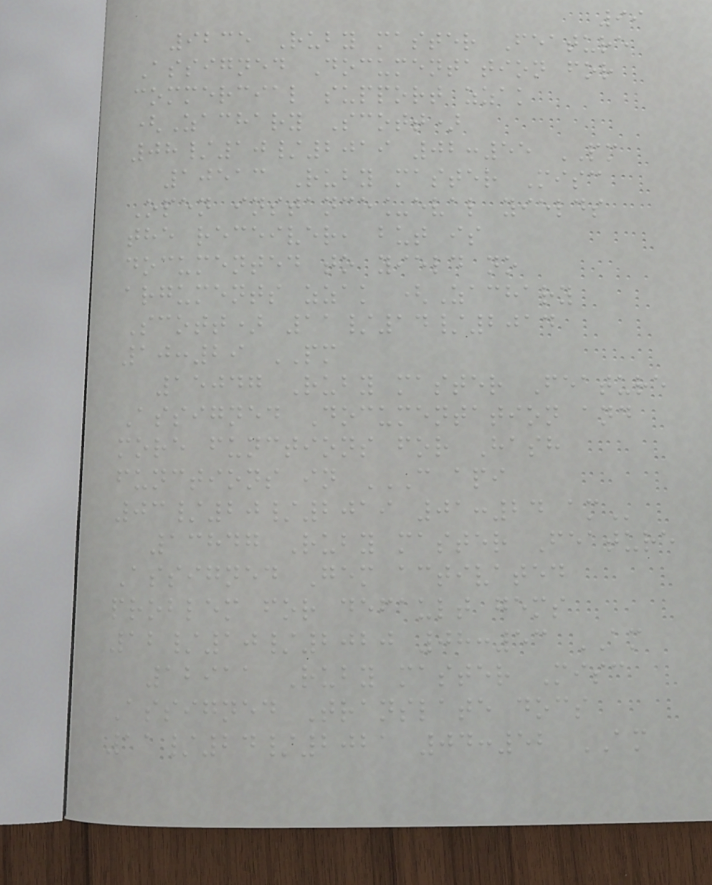99
9235 Ruby master Feature
Assigned Documentation for
commercial support zzak
(Zachary Scott)
08/10/2019 02:55 PM
10513 Ruby master Misc
Open instance_eval yields
the receiver, but is
documented to yield no
arguments zzak (Zachary
Scott) 11/14/2014
10:29 PM
15047 Ruby master Feature
Assigned Documentation and
more functions for Hash
functions in C API
03/20/2019 01:24 AM
13847 Ruby master Feature
Assigned Gem activated
problem for default gems
12/10/2020 08:53 AM
12911 Ruby master Misc
Assigned Translate docs
11/24/2021 04:52 AM
